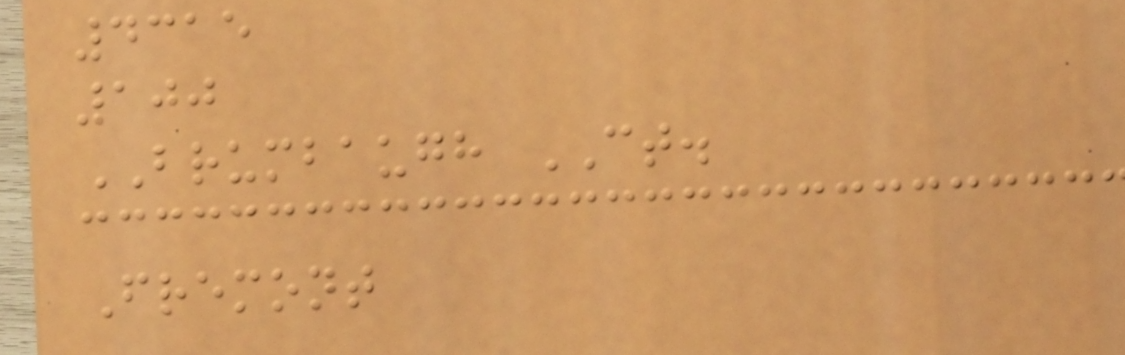4315
100
BRUMBAUGH CT.
Fremont
